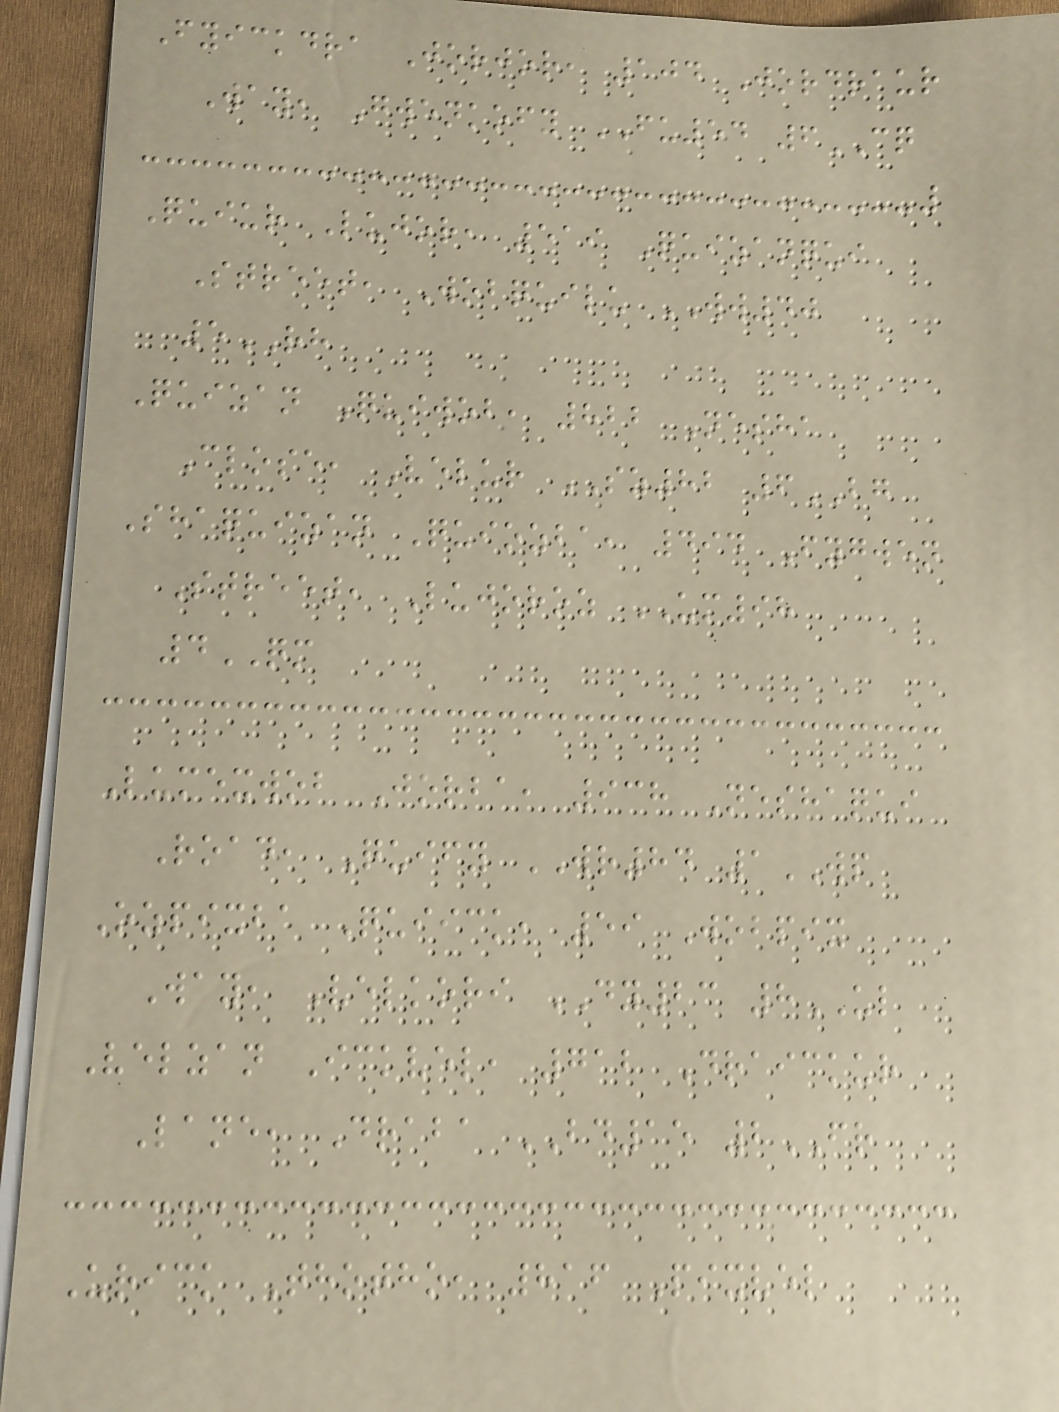Fyickdra Jorjor, 104 Jordraur
Way, Gwenkofy FU54 6CQ
Quiur Lujor, 519 Quizanqui
Street, Wobquilu WW40
5RH
Quizan Quiwob, 822 Nesha
Close, Velur SZ82 6BG
Shaquizan Quiozba, 494 Fygwen
Street, Lujoroz UM98
4QM
Lumexwob Jorba, 938 Neshaqui
Road, Quify WR84 1WP
Ozpixba Quiick, 59 Wobpix
Way, Velkori DY23 8UL
Velzan Ickvel, 712 Draickur
Lane, Draba BD15 2FR
Urick Thotho, 816 Pixvel
